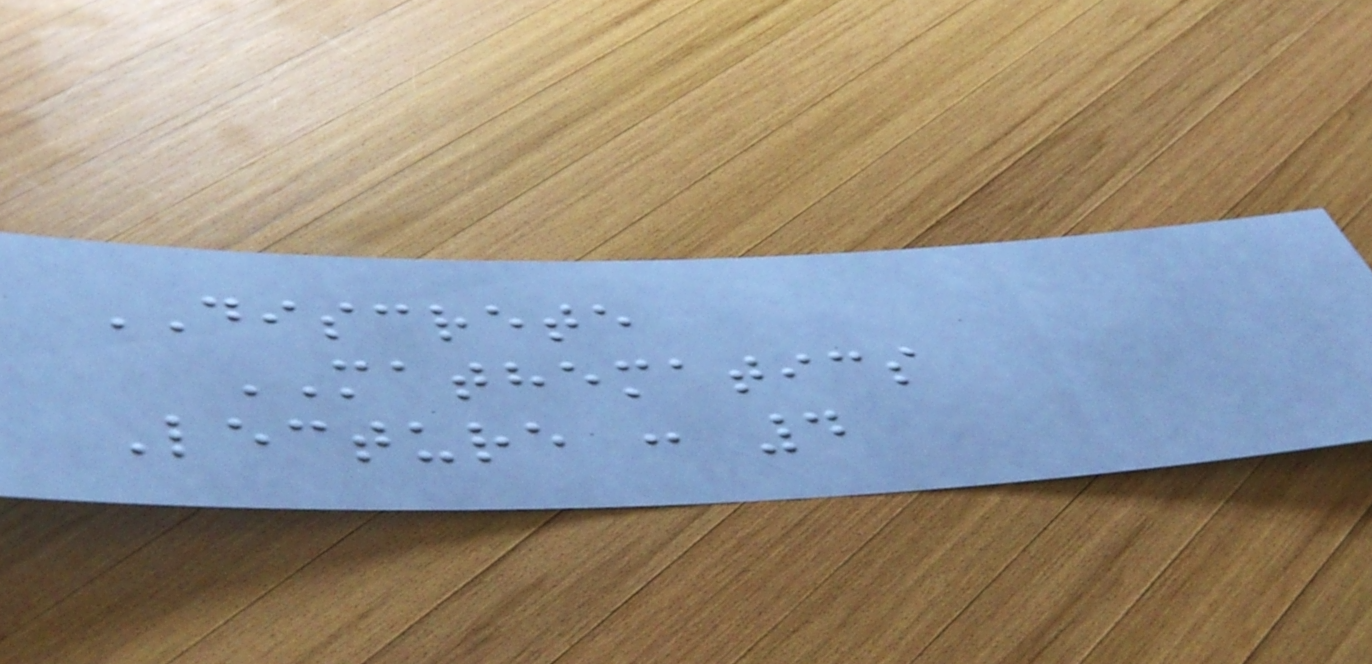DISCRETE
MATHEMATICS
Lecture : 4
